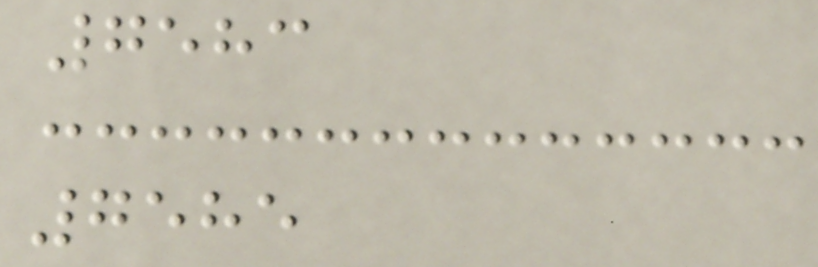7583
7585
